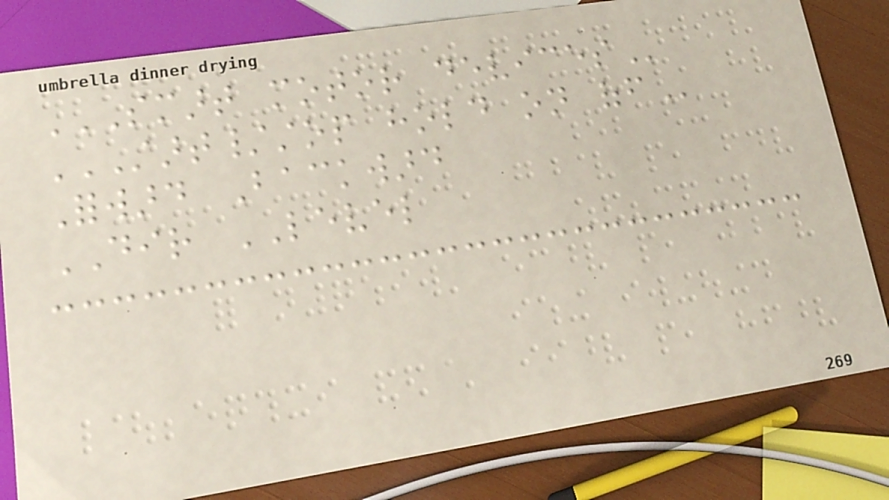SMART MOTOR DEVICES
START/STOP HOLD ON OFF
Forward Backward
DIR LEVEL
